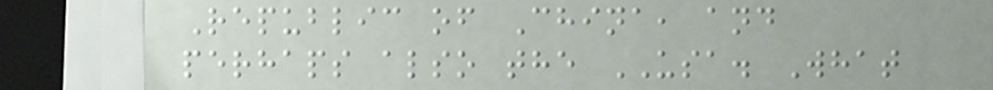Republic of China, and
perhaps also the USA. What
